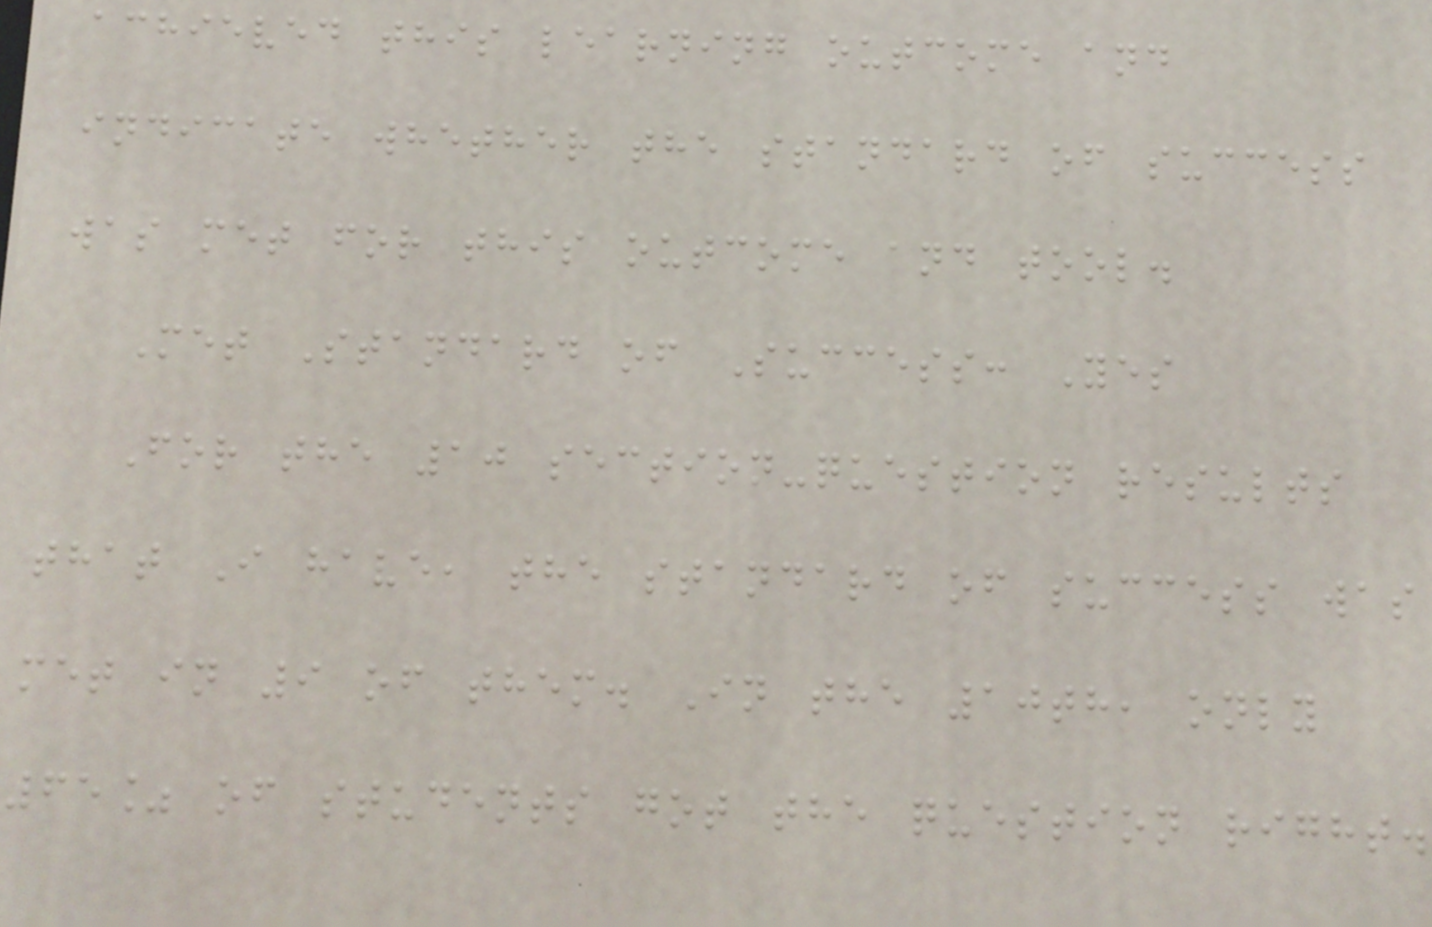achieved this learning outcome and
indicate whether the standard of success
was met for this outcome and tool.
Met Standard of Success: Yes
For the 10 section-question results
that I have, the standard of success was
met in 9 of them. In the 10th, only
65% of students got the question right.
